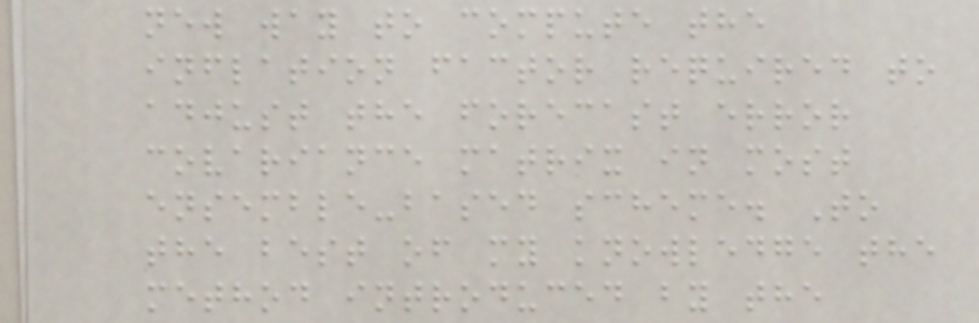new way to compute the
inflation factor required to
adjust the forecast error
covariance matrix in most
ensemble-based scheme. To
the best of my knowledge the
method introduced by the
